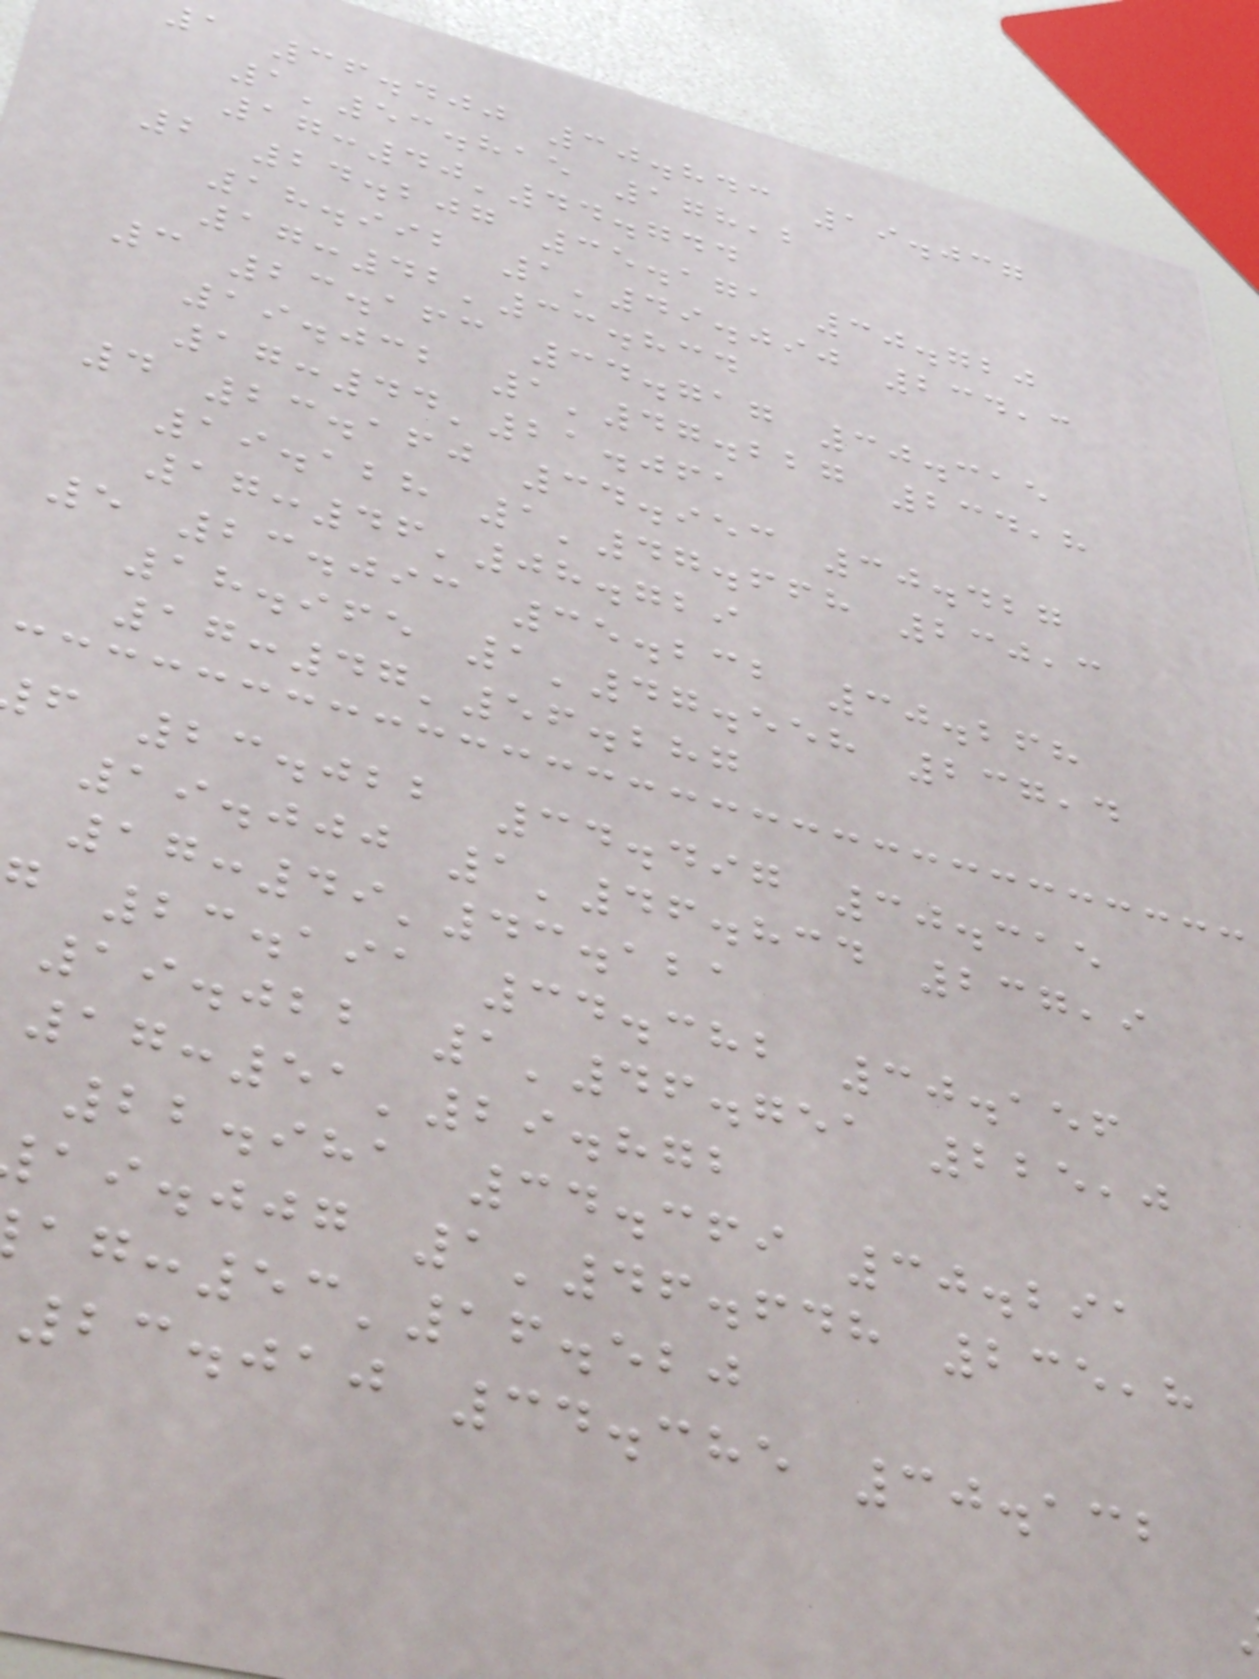1 36.400 30.843 19.037
1'53.815 178,2
17:40'44.744
2 24.207 35.171 30.720
18.992 1'49.090 234,3
17:42'33.834
3 23.163 34.717 30.315
19.032 1'47.227 234,8
17:44'21.061
4 23.160 34.953 30.427
19.128 1'47.668 230,3
17:46'08.729
5 23.093 35.232 30.268
18.965 1'47.558 237,4
17:47'56.287
f 23.022 34.497 30.315
19.000 1'46.834 237,9
17:49'43.121
g 23.191 34.382 30.156
19.022 1'46.751 225,0
17:51'29.872
22.981 34.369 30.291
ai.jjg 1'46.648 235,8
:53'16.520
23.010 34.385 30.132
